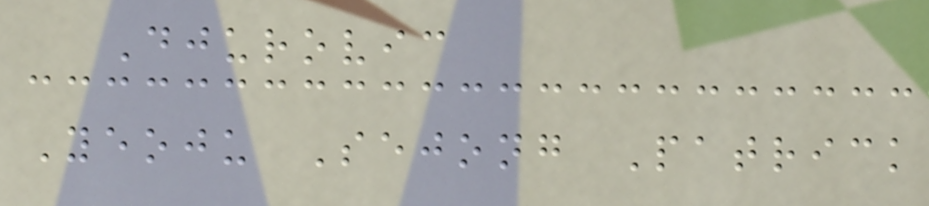Djurovic
Yeoju Sejong Patrick
